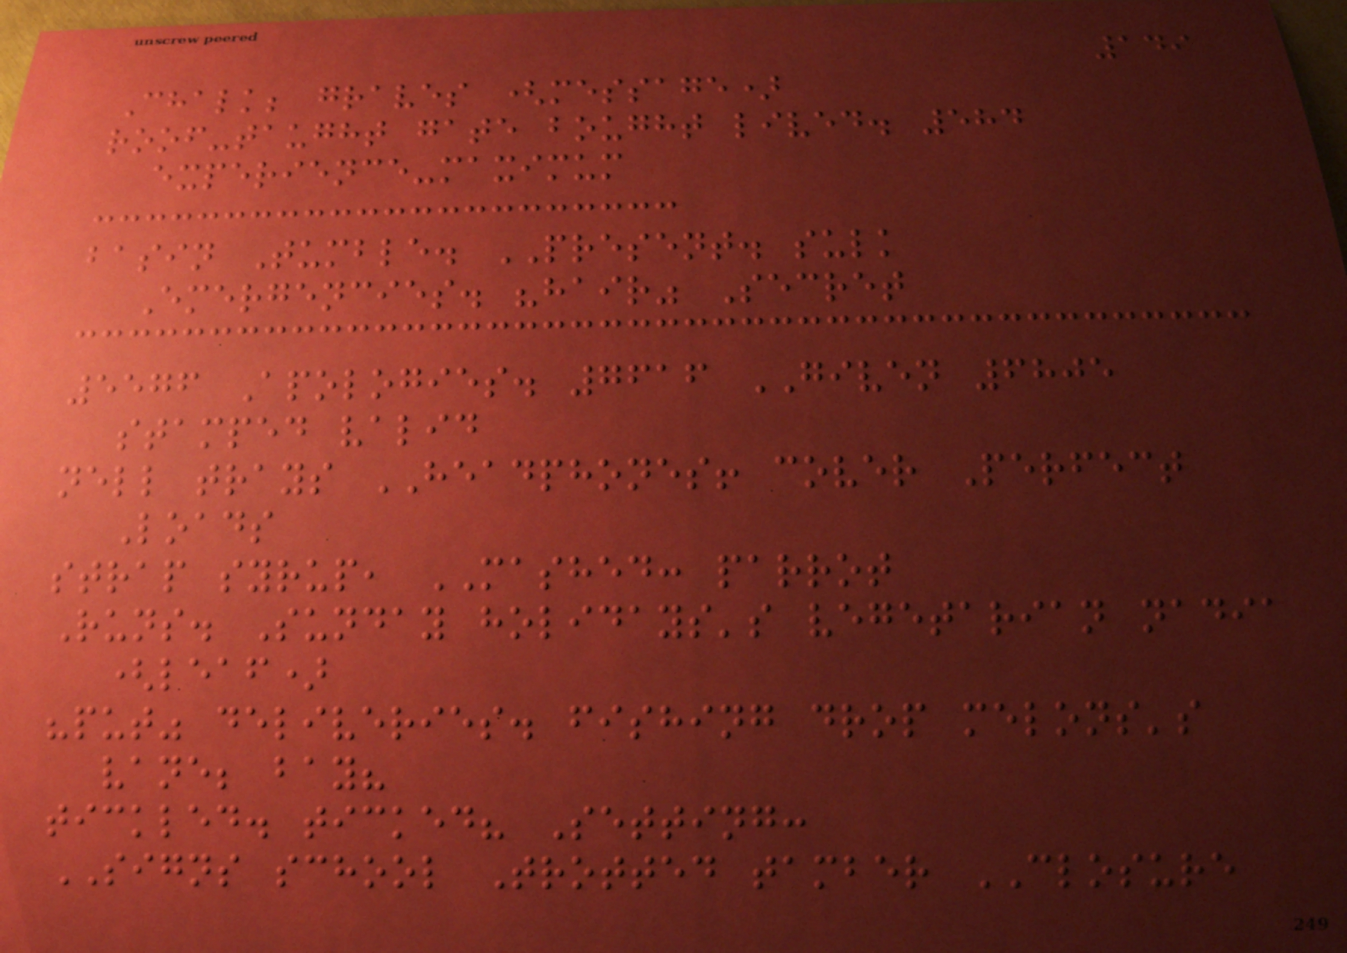149
Chalk; graves (message)
roof-taught gate bought lived. 584
experience-maximum
basin Tumble. PRESENT. sulk
Emergencies. "hair" Secret
5576 Apologies. 7616 GIVEN 6805
stamped valid
nell trays HEADPHONES! cover Perfect
Loads
strap syrup, MASHED: parrot
Runs. Sunday holidays's vegetarian nadia
(leaf)
"put" deliveries. fishing drop melons's
vane; bay?
tickled. ticked? Setting:
SIGNS school Trotted tamber CLOSURE
